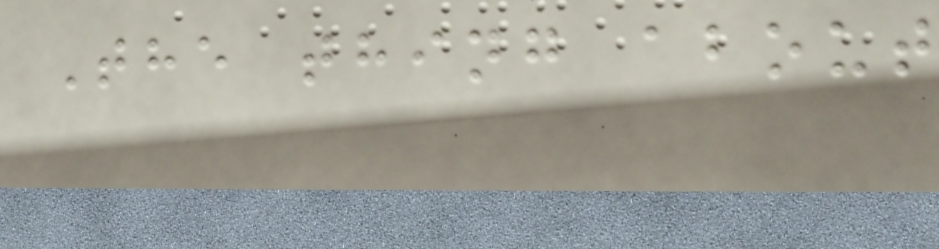The thing about
